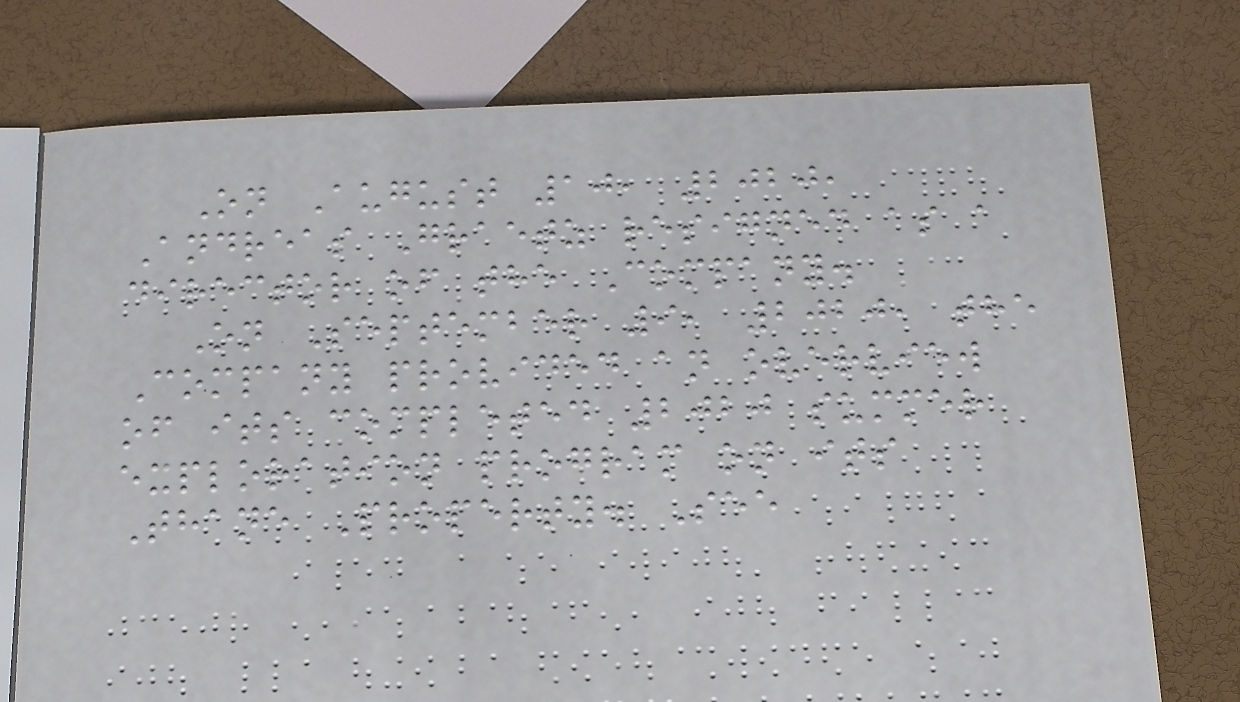On August 10, 2020,
Andreas Graetz resigned as a
director of the Company.
On September 9, 2020, the
Company provided an overview
of its completed 2020 summer
exploration program on its
Thane Property. See
